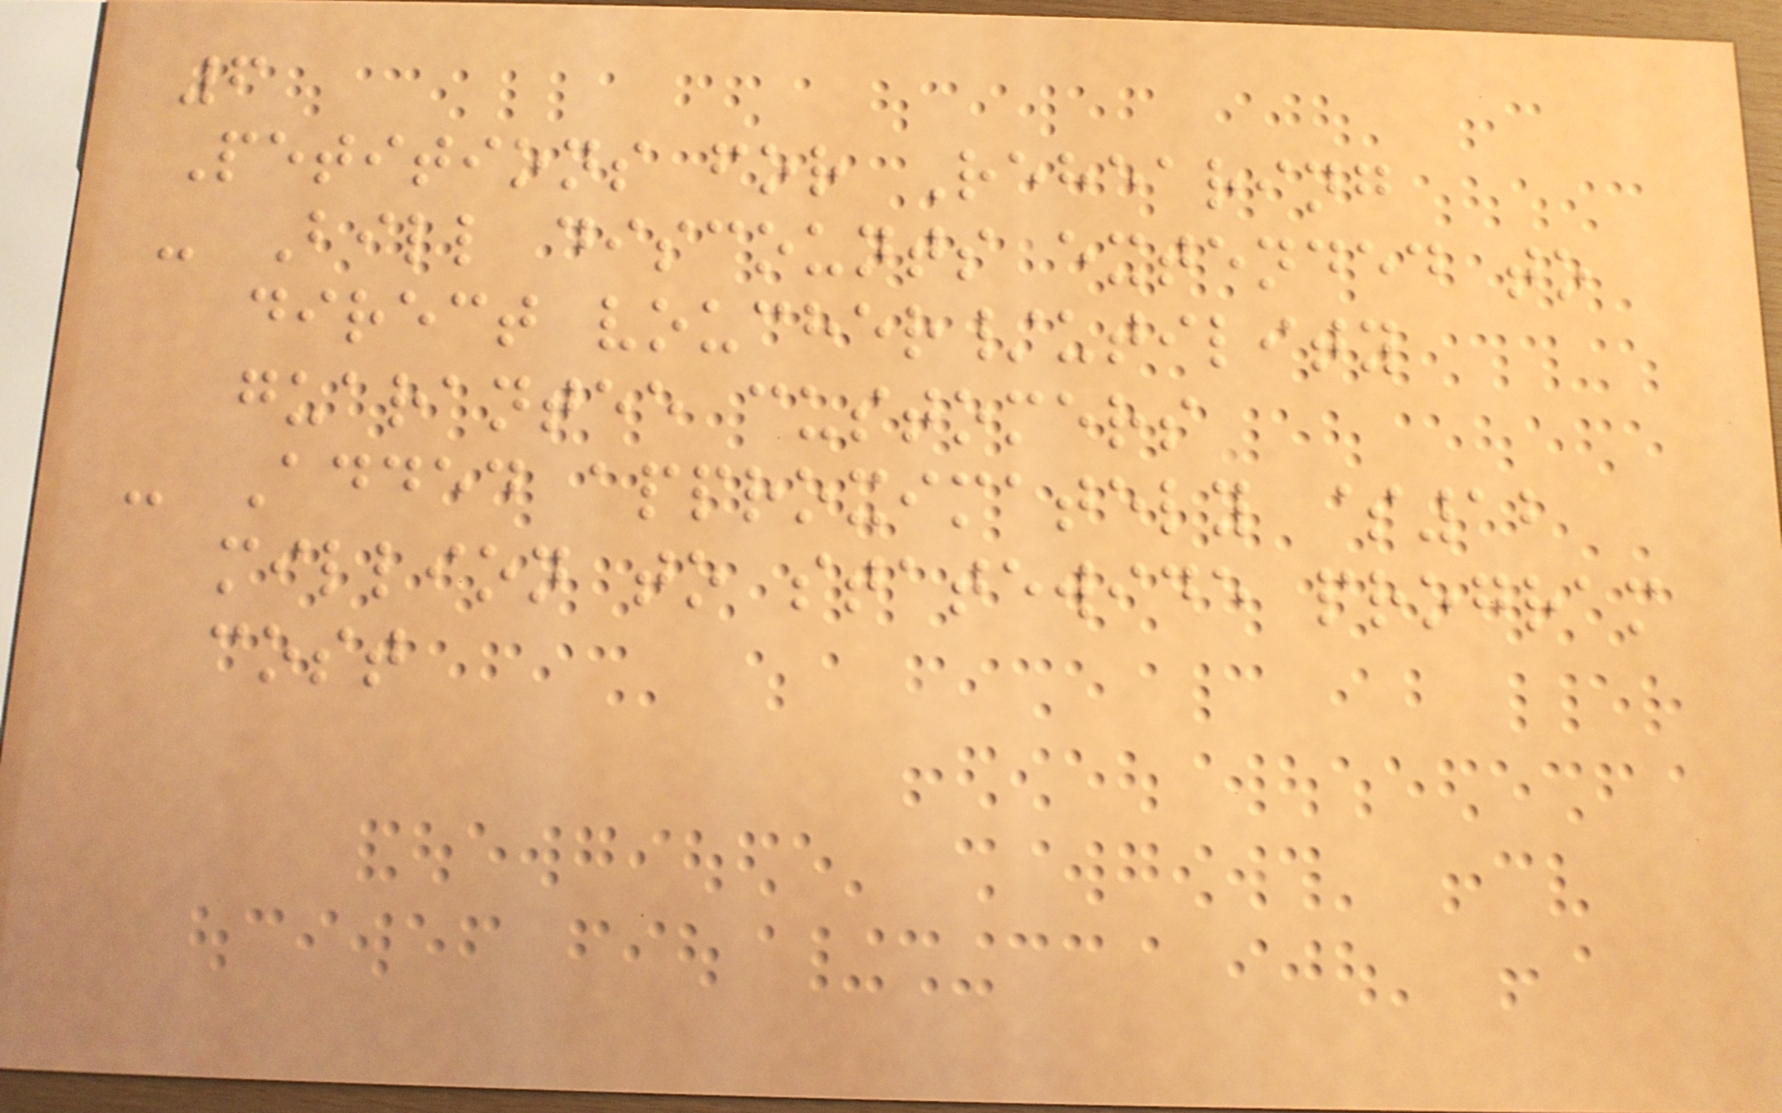6
Petitions for Rehearing
- Bill discounts extended to
direct voucher/utility
guarantee customers
- Added approximately $12
million to statewide program
cost
